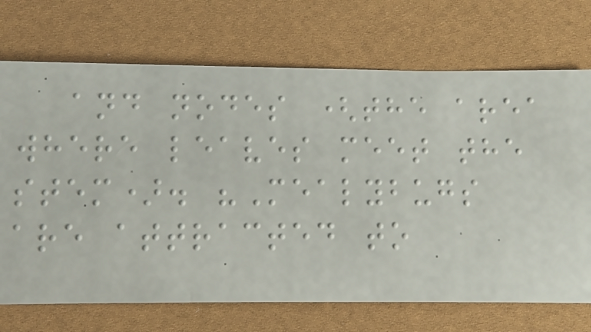and nodes (the area
where leaves meet the
stem). "Mealybugs
are attracted to
